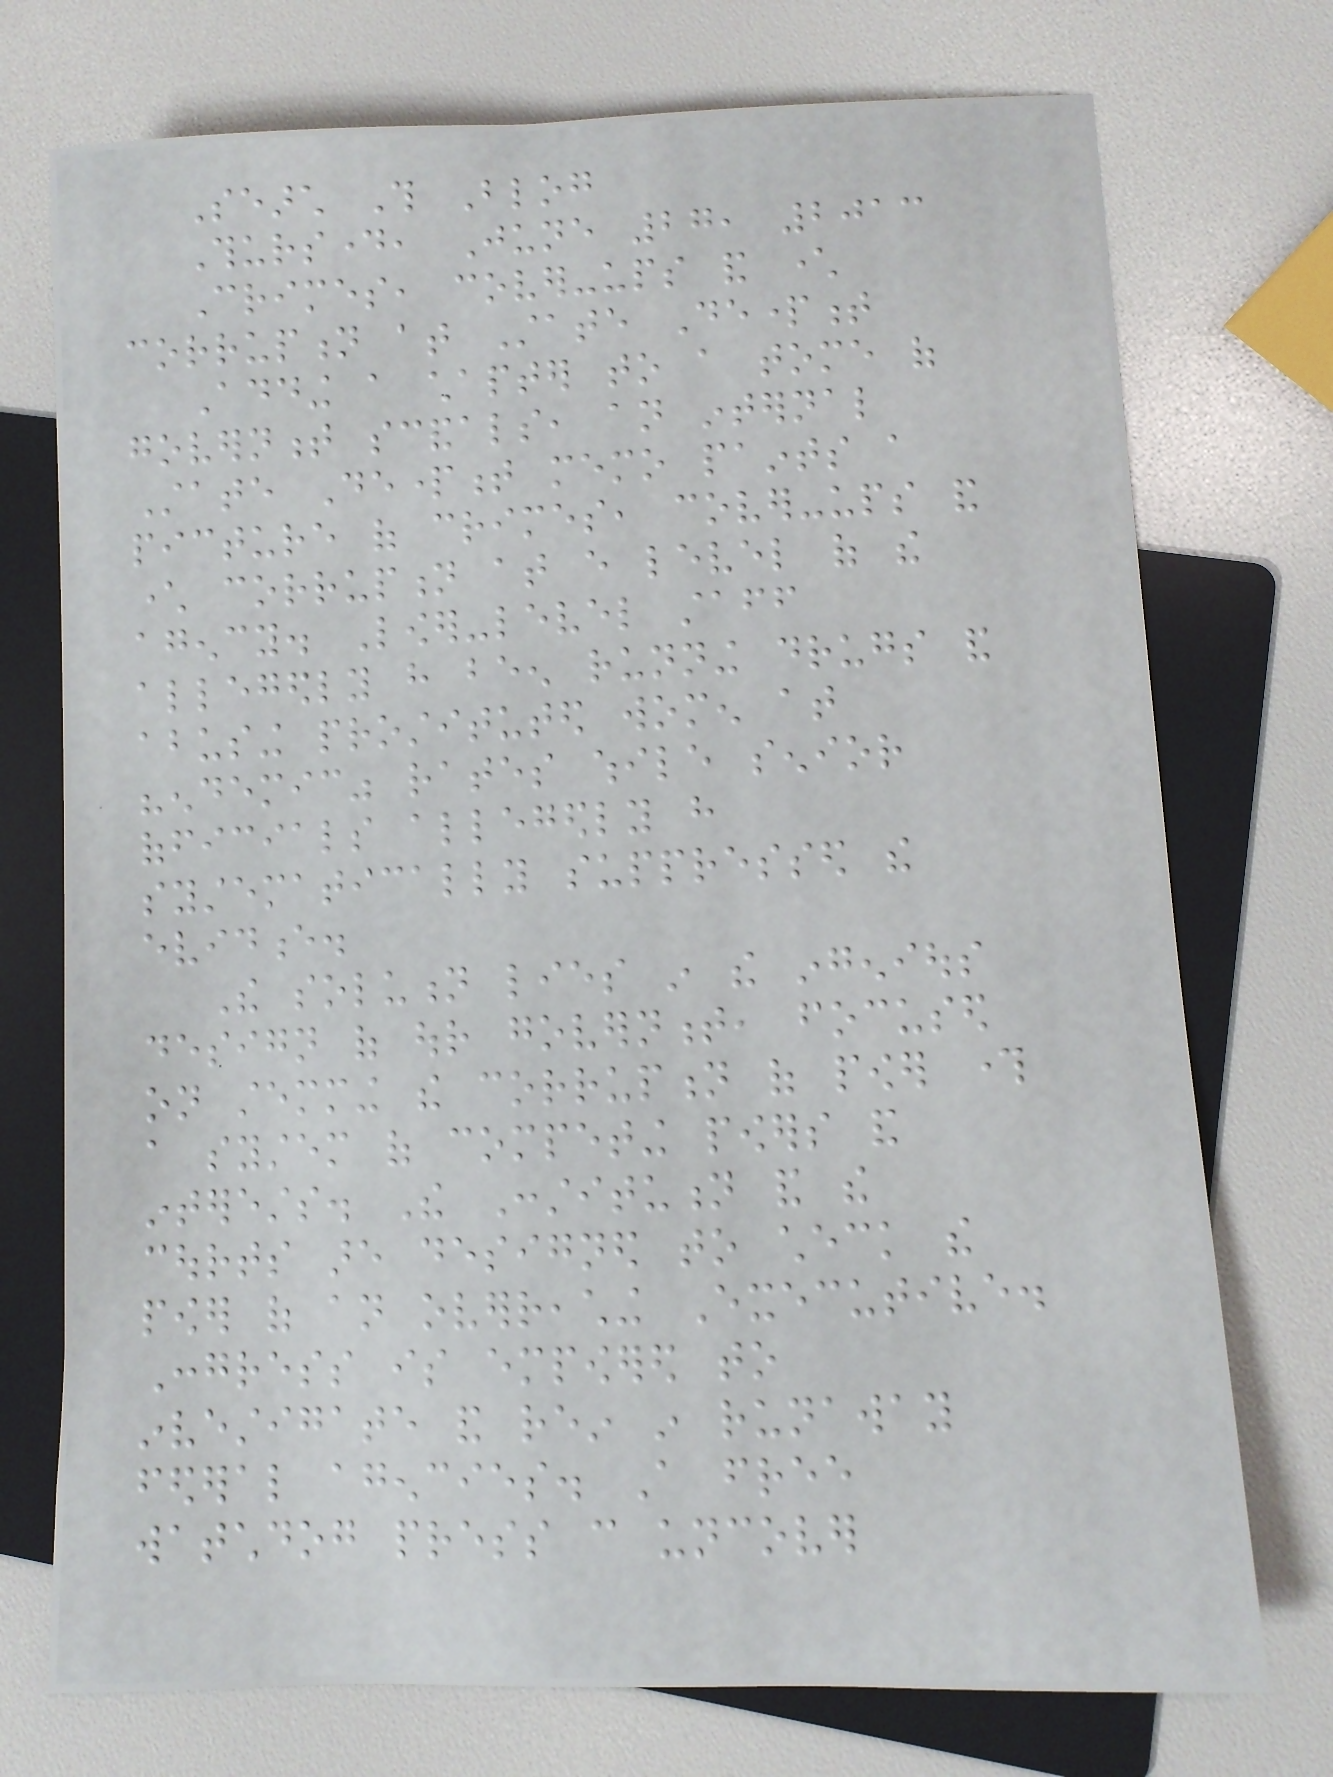Search This Blog
Thursday, June 27, 2013
Crimes, cover-ups and character
corruption at State Department
Adding a chapter to a tome of
government scandals, an internal
State Department memo paints a
picture of crimes, cover-ups and
character corruption at every level of the
agency. Lower-level staff
allegedly have been running drugs and
abusing prostituted women at
"endemic" rates while senior
officials allegedly have
systematically suppressed the
evidence.
The solution lies in the ingenious
design of our government, focused
on stemming the corruption of power through
a system of competing powers and
interests. The Constitution and the
courts are designed to check the
power of an overreaching Executive.
Congress is empowered to
investigate and rein in runaway
federal agencies. A free
watchdog press can uncover
